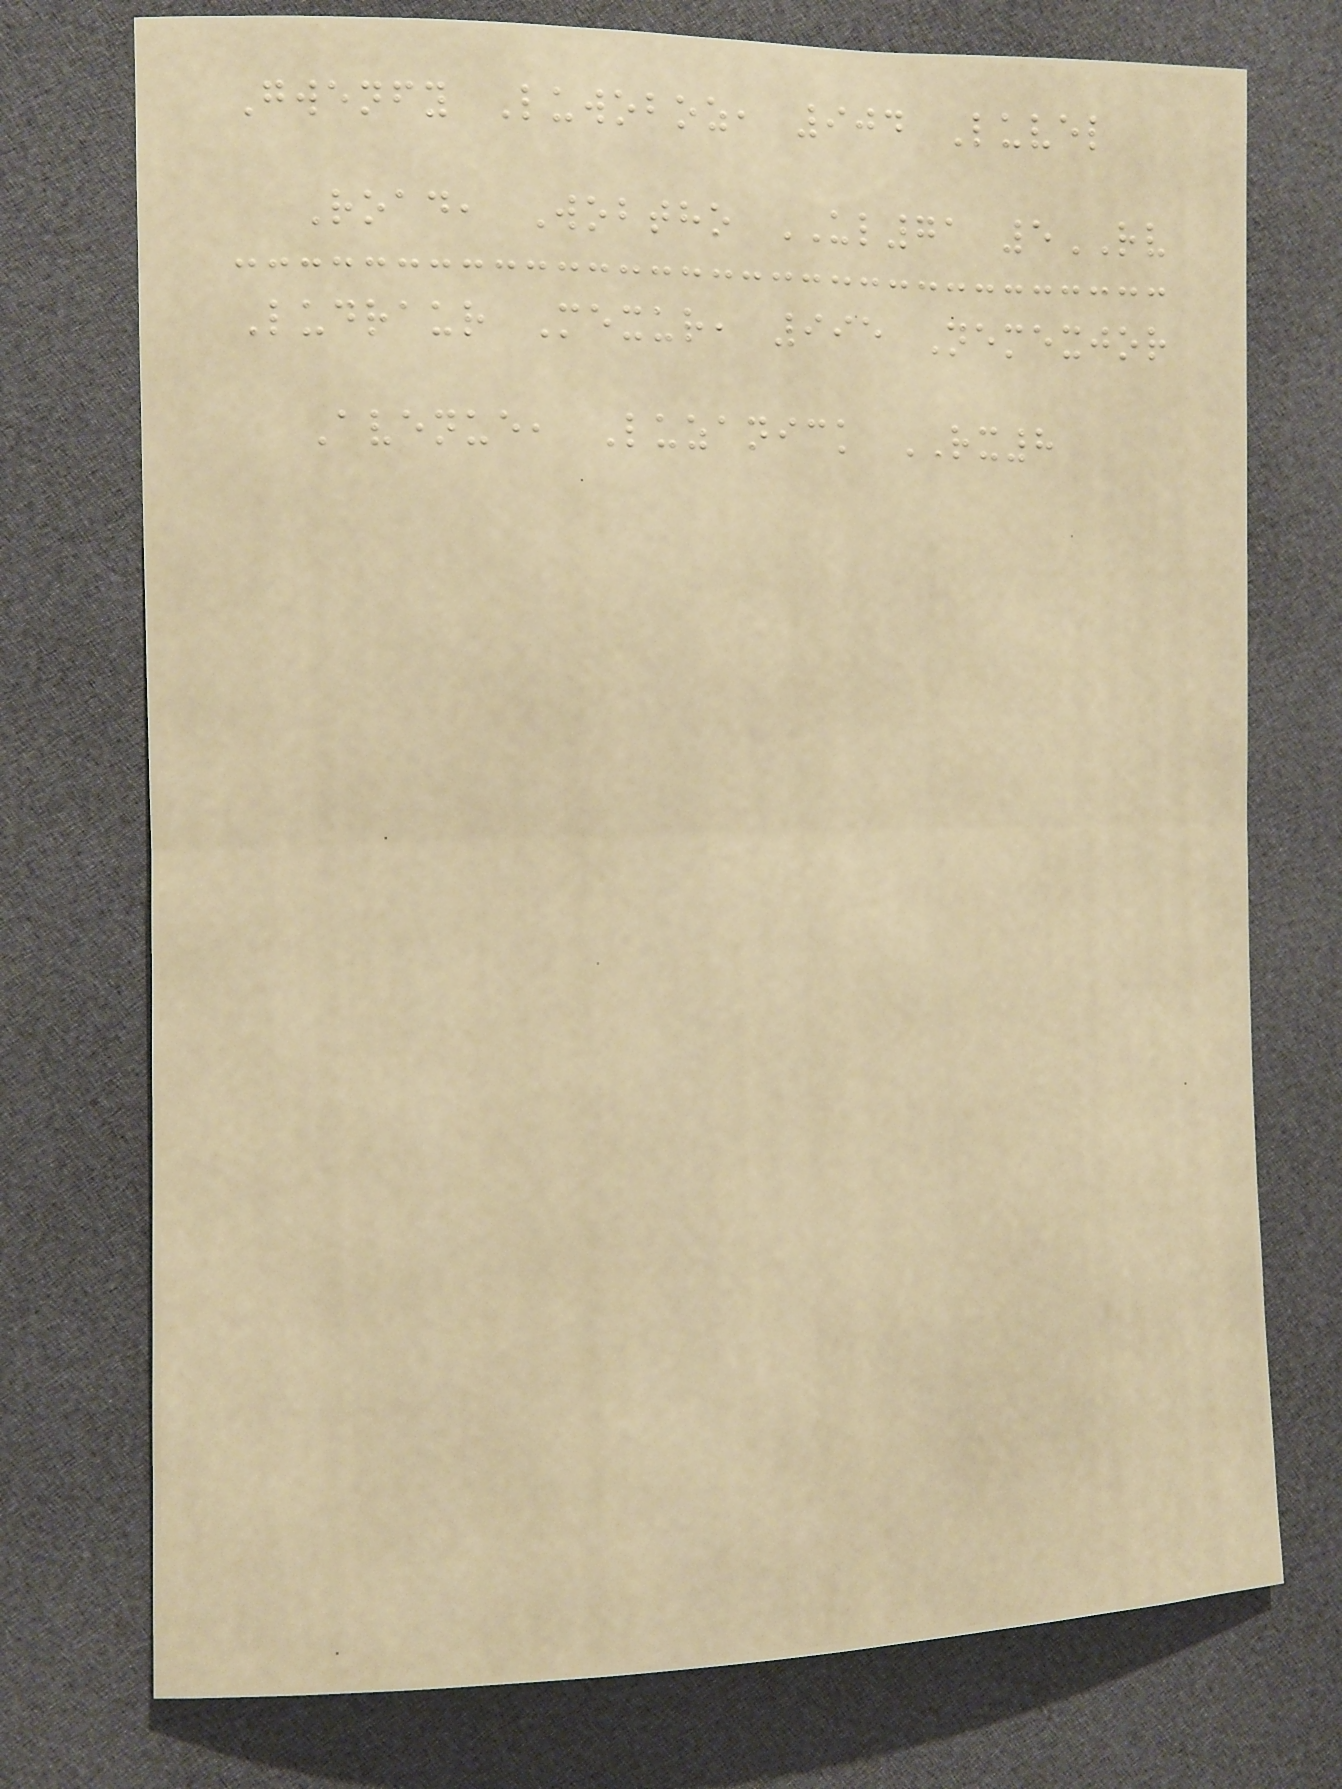Gwenfy Luwoboz, 904 Luvel
Road, Wobtho UL71 5RV
Ludraur Mexur, 995 Nemexjor
Avenue, Luzanick RX8
